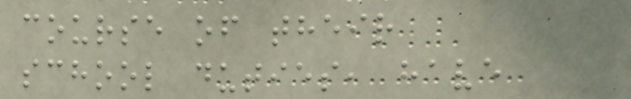course of their
school duties, have
